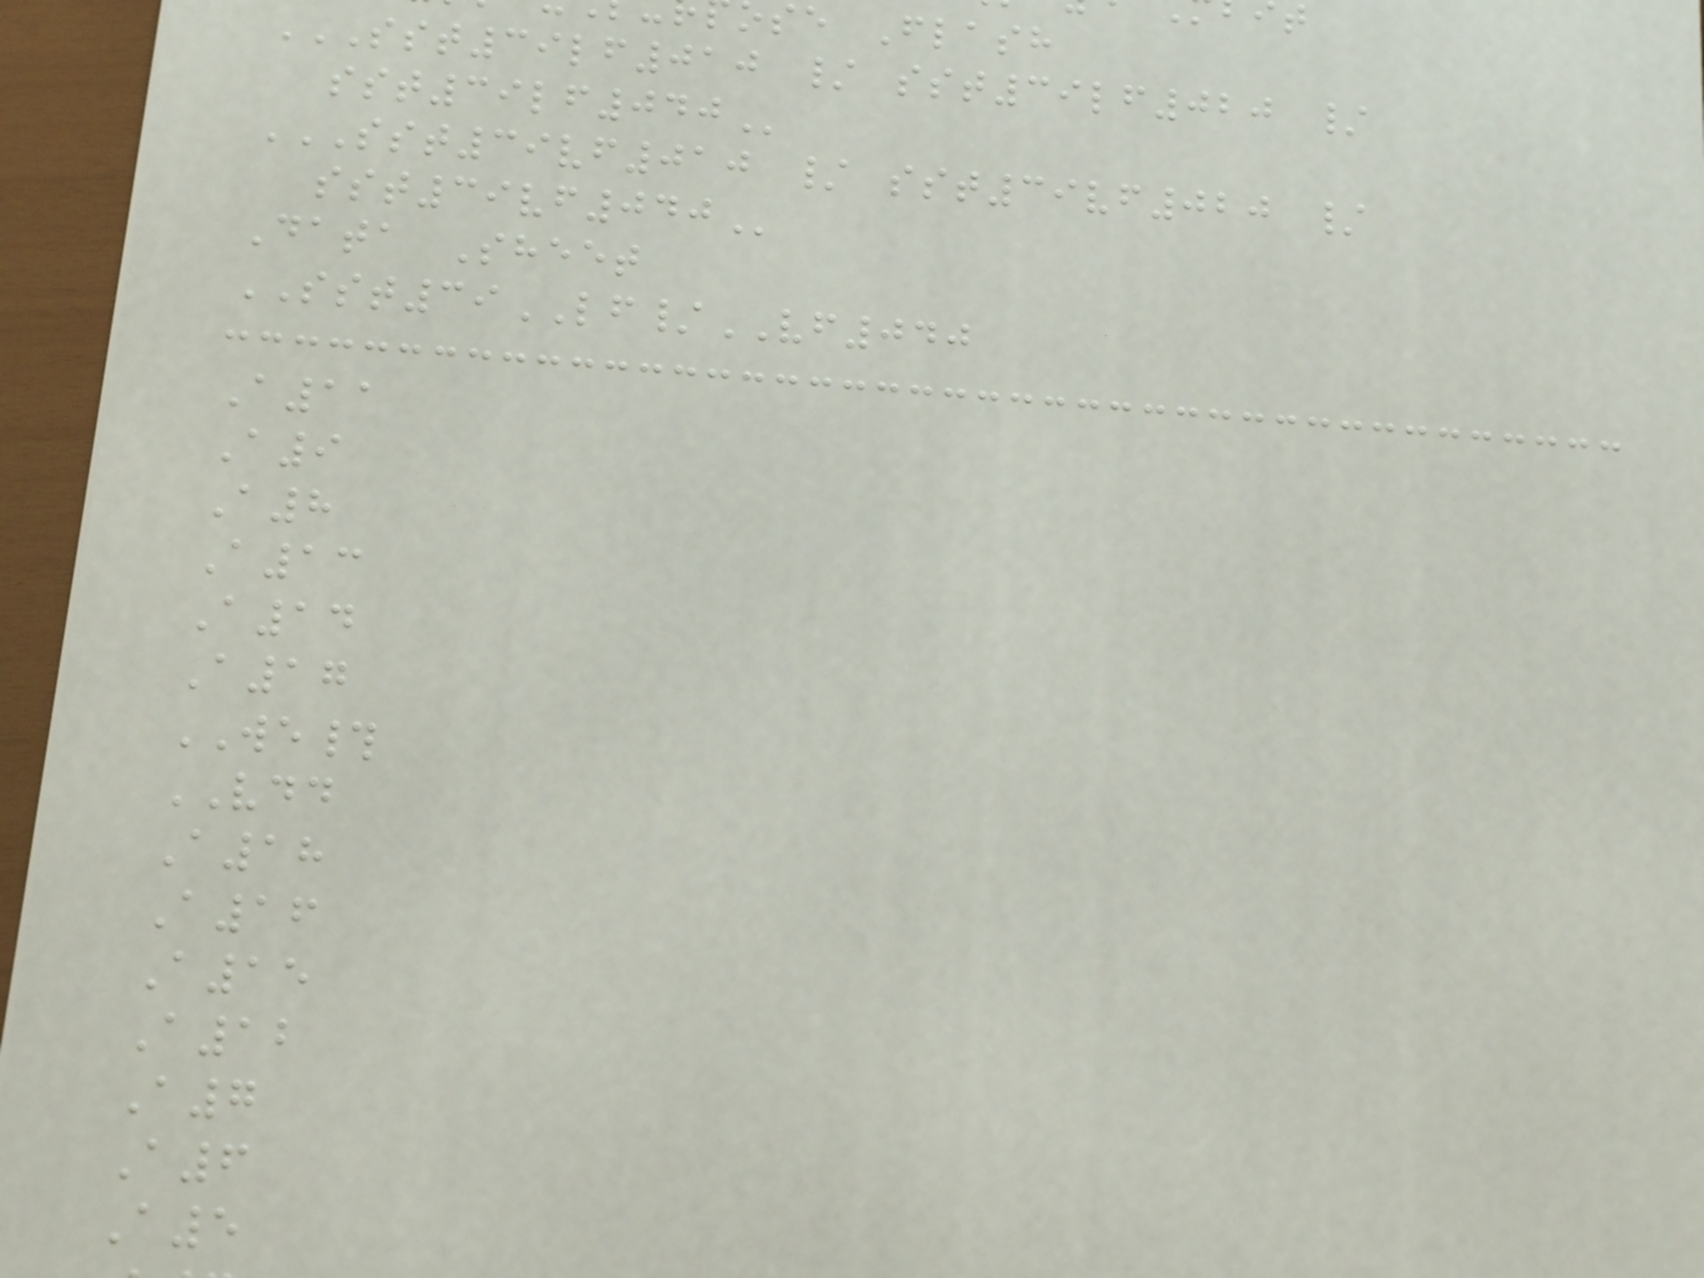se Flash
SST39LF010 / SST39LF020 /
SST39VF010 / SST39VF020 /
Data Sheet
SST39LF/VF040
A11
A9
A8
A13
A14
A17
WE#
VDD
A18
A16
A15
A12
A7
A6
A5
